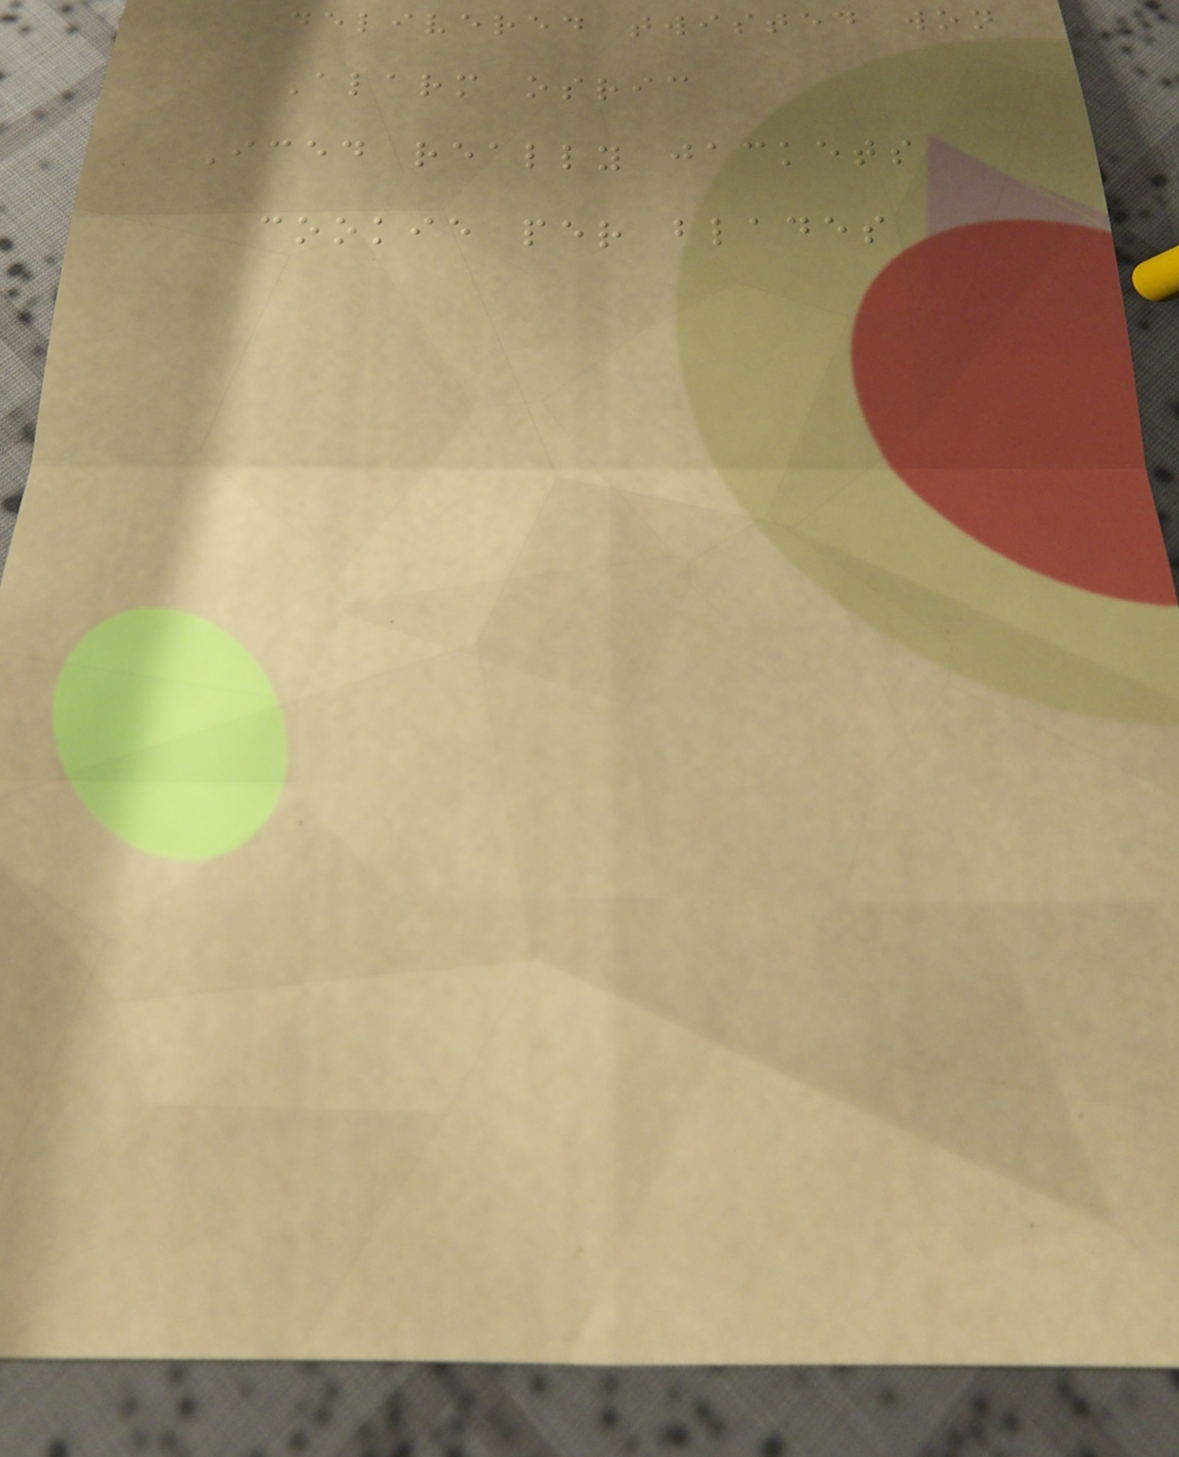delivered twisted won
Alarm osric
Iced really jackets
cookie per blades
